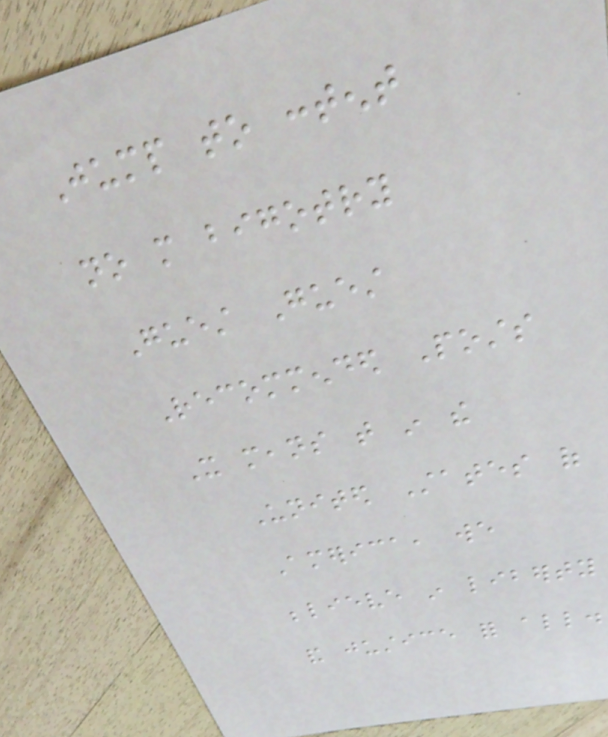Jump to content
no more bigotry
Guest Guest
Recommended Posts
It means that in the
United States of
America, we
believe in liberty
and justice for all.
